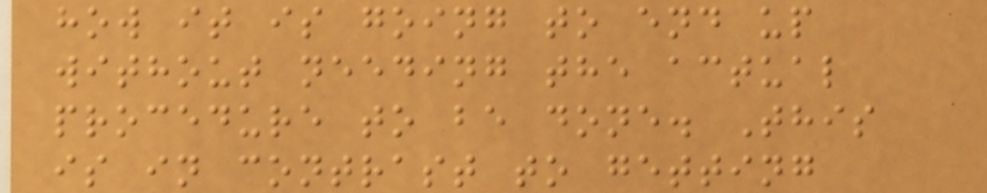how it is going to end up
without needing the actual
procedure to be done. This
is in contrast to getting
